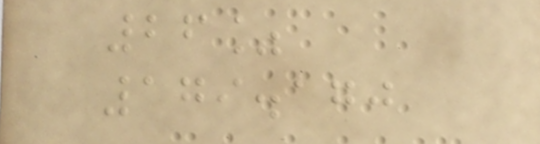26%
179.170
